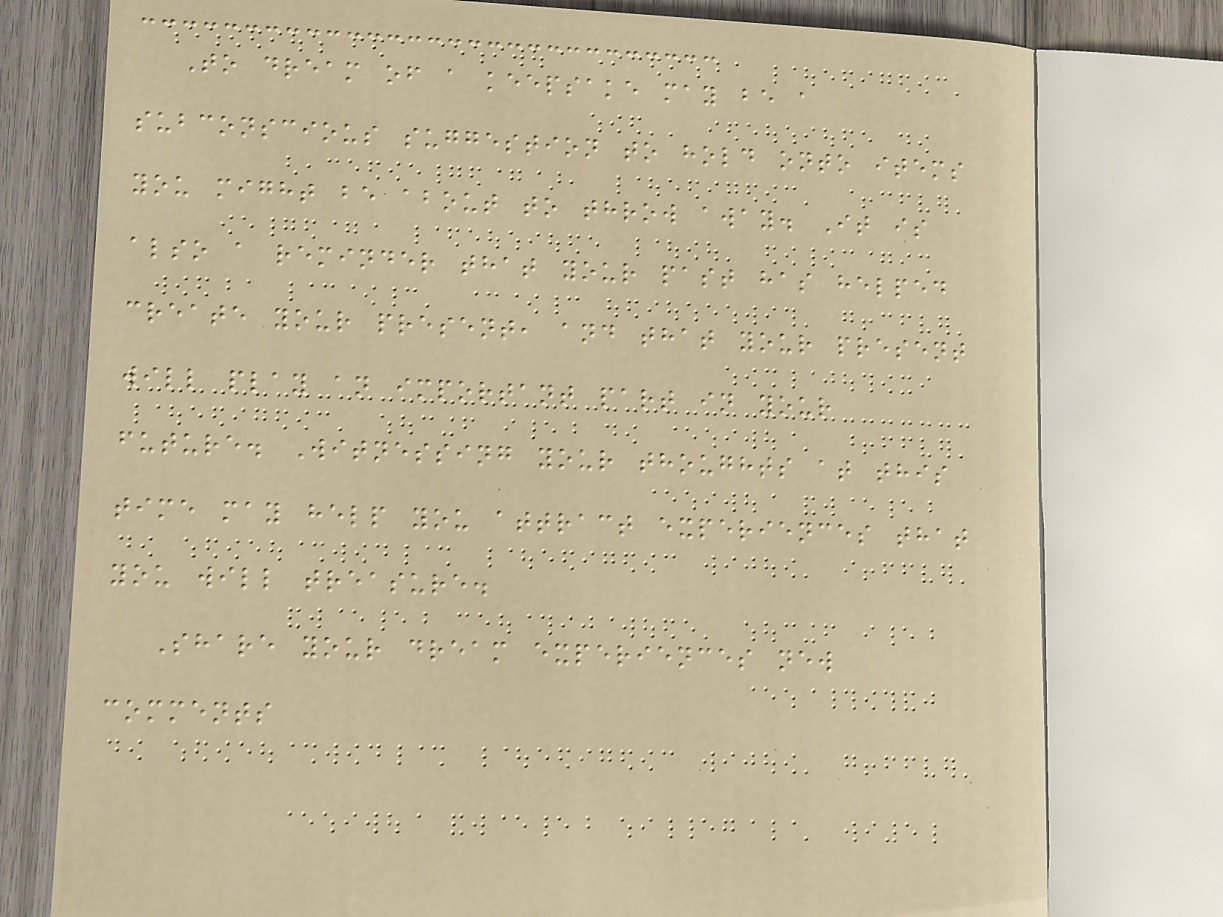To dream of a keepsake may be a
subconscious suggestion to hold onto items
you might be about to throw away. It is
also a reminder that your past has helped
create your present, and that your present
will play an important part in your
future. Witnessing your thoughts at this
time may help you attract experiences that
you will treasure.
Share your dream experiences new
comments
